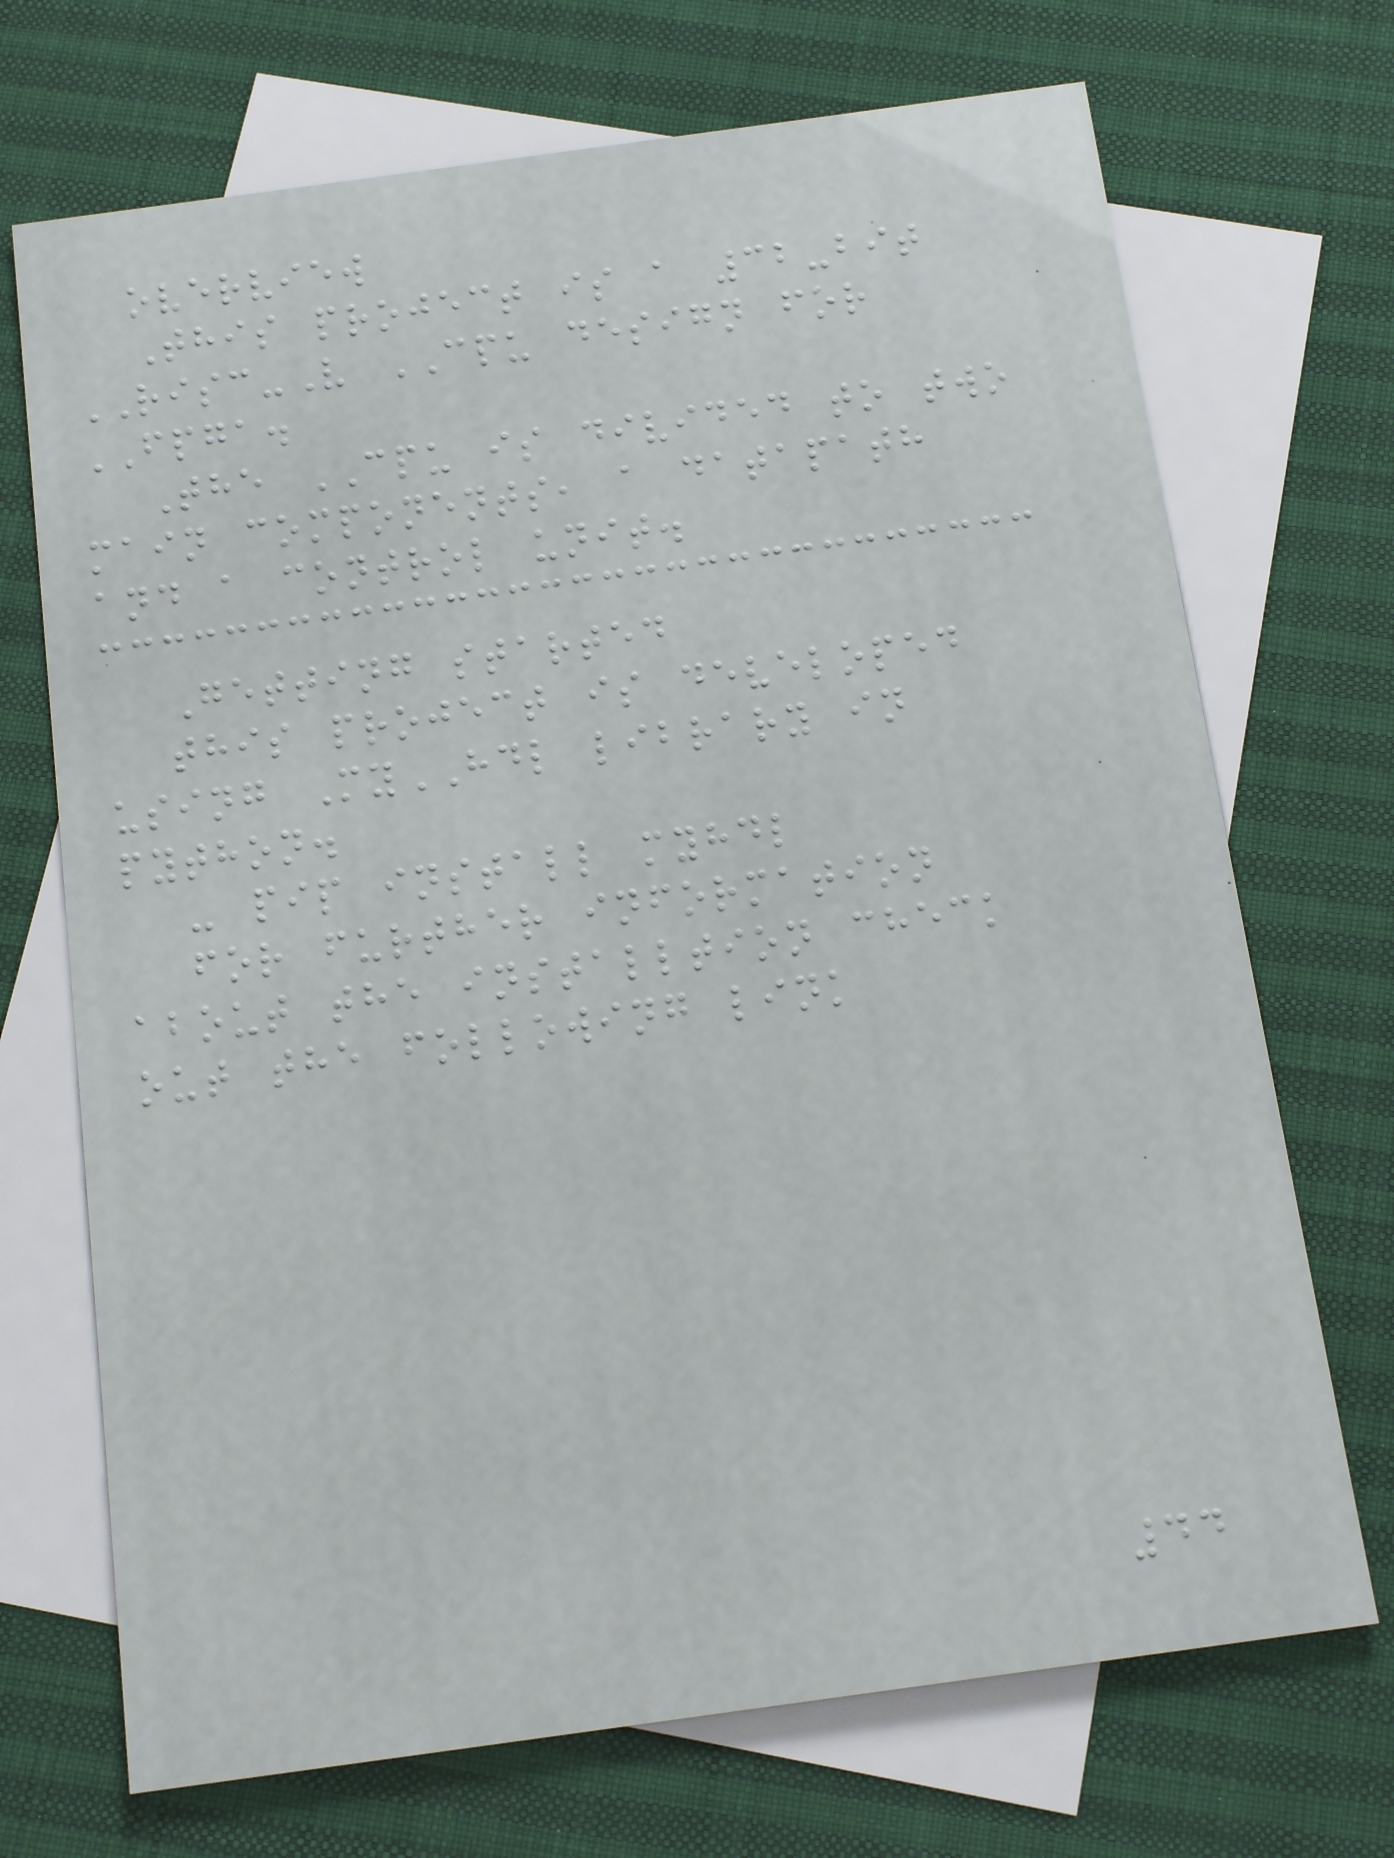overview
This project is a 32-bit
RISC-V CPU design for
FPGA.
The CPU is divided to two
main components, a datapath
and a control unit.
Getting started
this project is developed
using MyHDL library in
python.
- pip install myhdl
for further information
about the installtion check
out the following link
44
